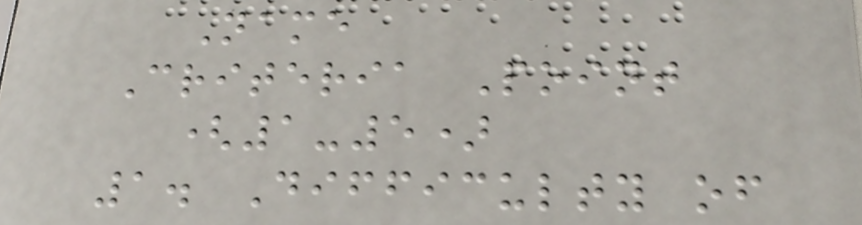Name
Criteria Point
(1-5)
1. Difficulty of
